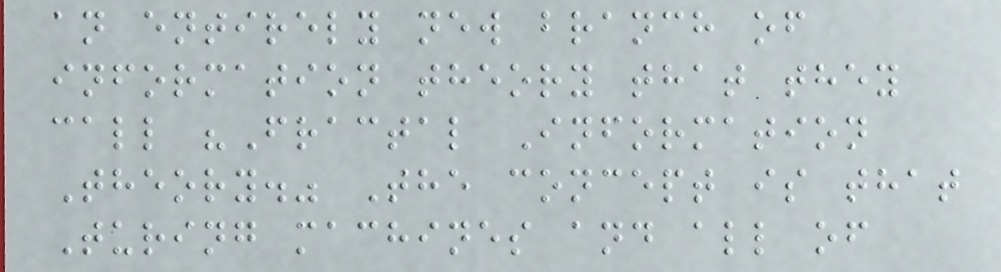an entirely new branch of
information theory that they
call "Fractal Information
Theory." The concept is that
Turing machines and all of
